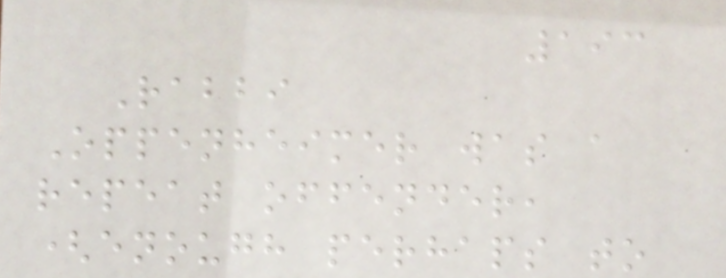193
Rabbi
Oppenheimer was a
repeat offender,
(enough perhaps to
